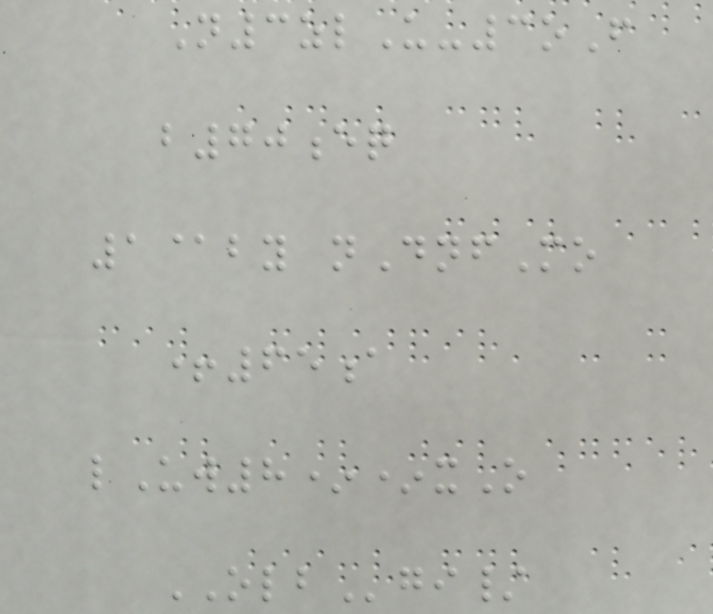N3zlU-3oF
b70eq
1@by nDnfMo
+65a
lUw8**xO
OLBgi/
